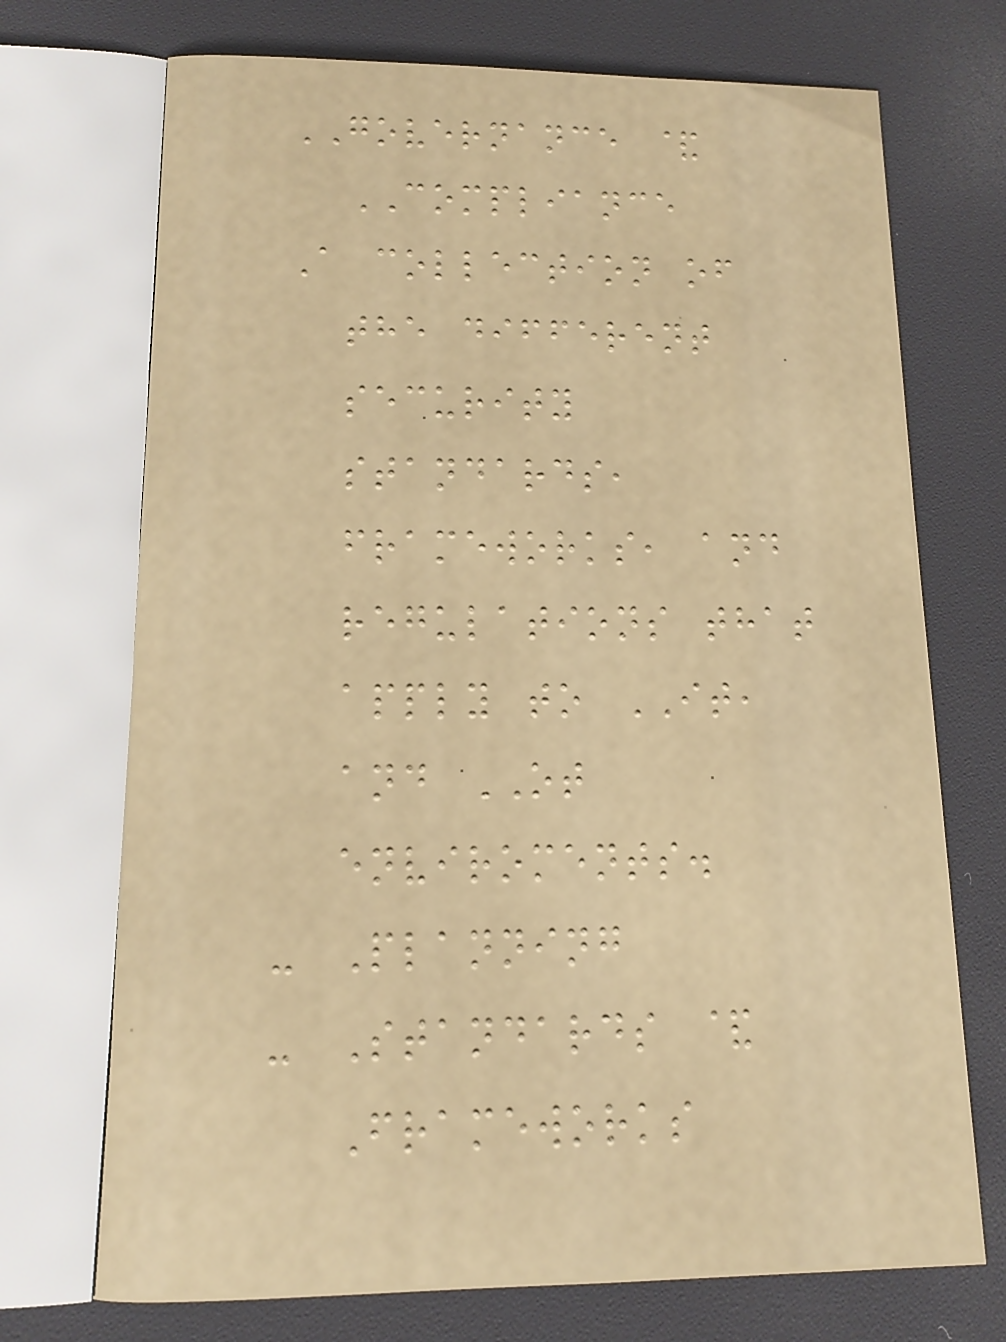GOVERNANCE &
COMPLIANCE
A collection of
the different
security
standards,
frameworks, and
regulations that
apply to IT,
and OT
enviroments.
- Planning
- Standards &
Frameworks
